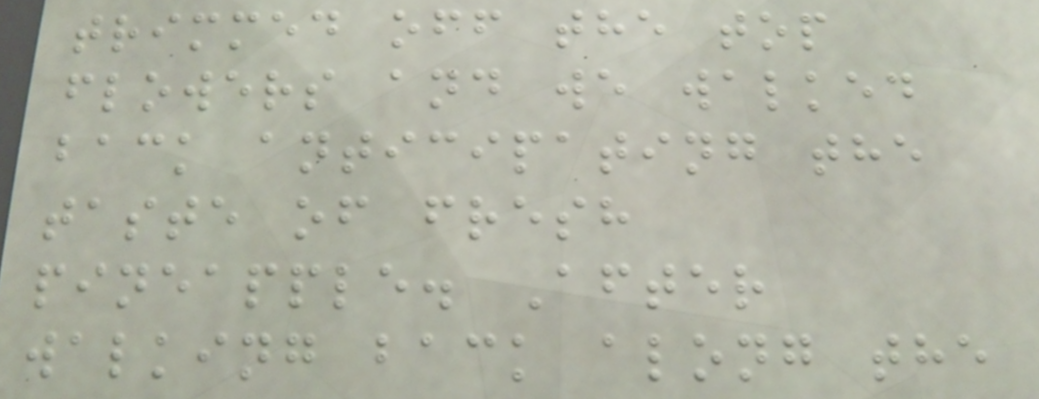trimmed off the top
flowers and we walked
back anticipating the
taste of fresh
pineapple. After
walking back along the
